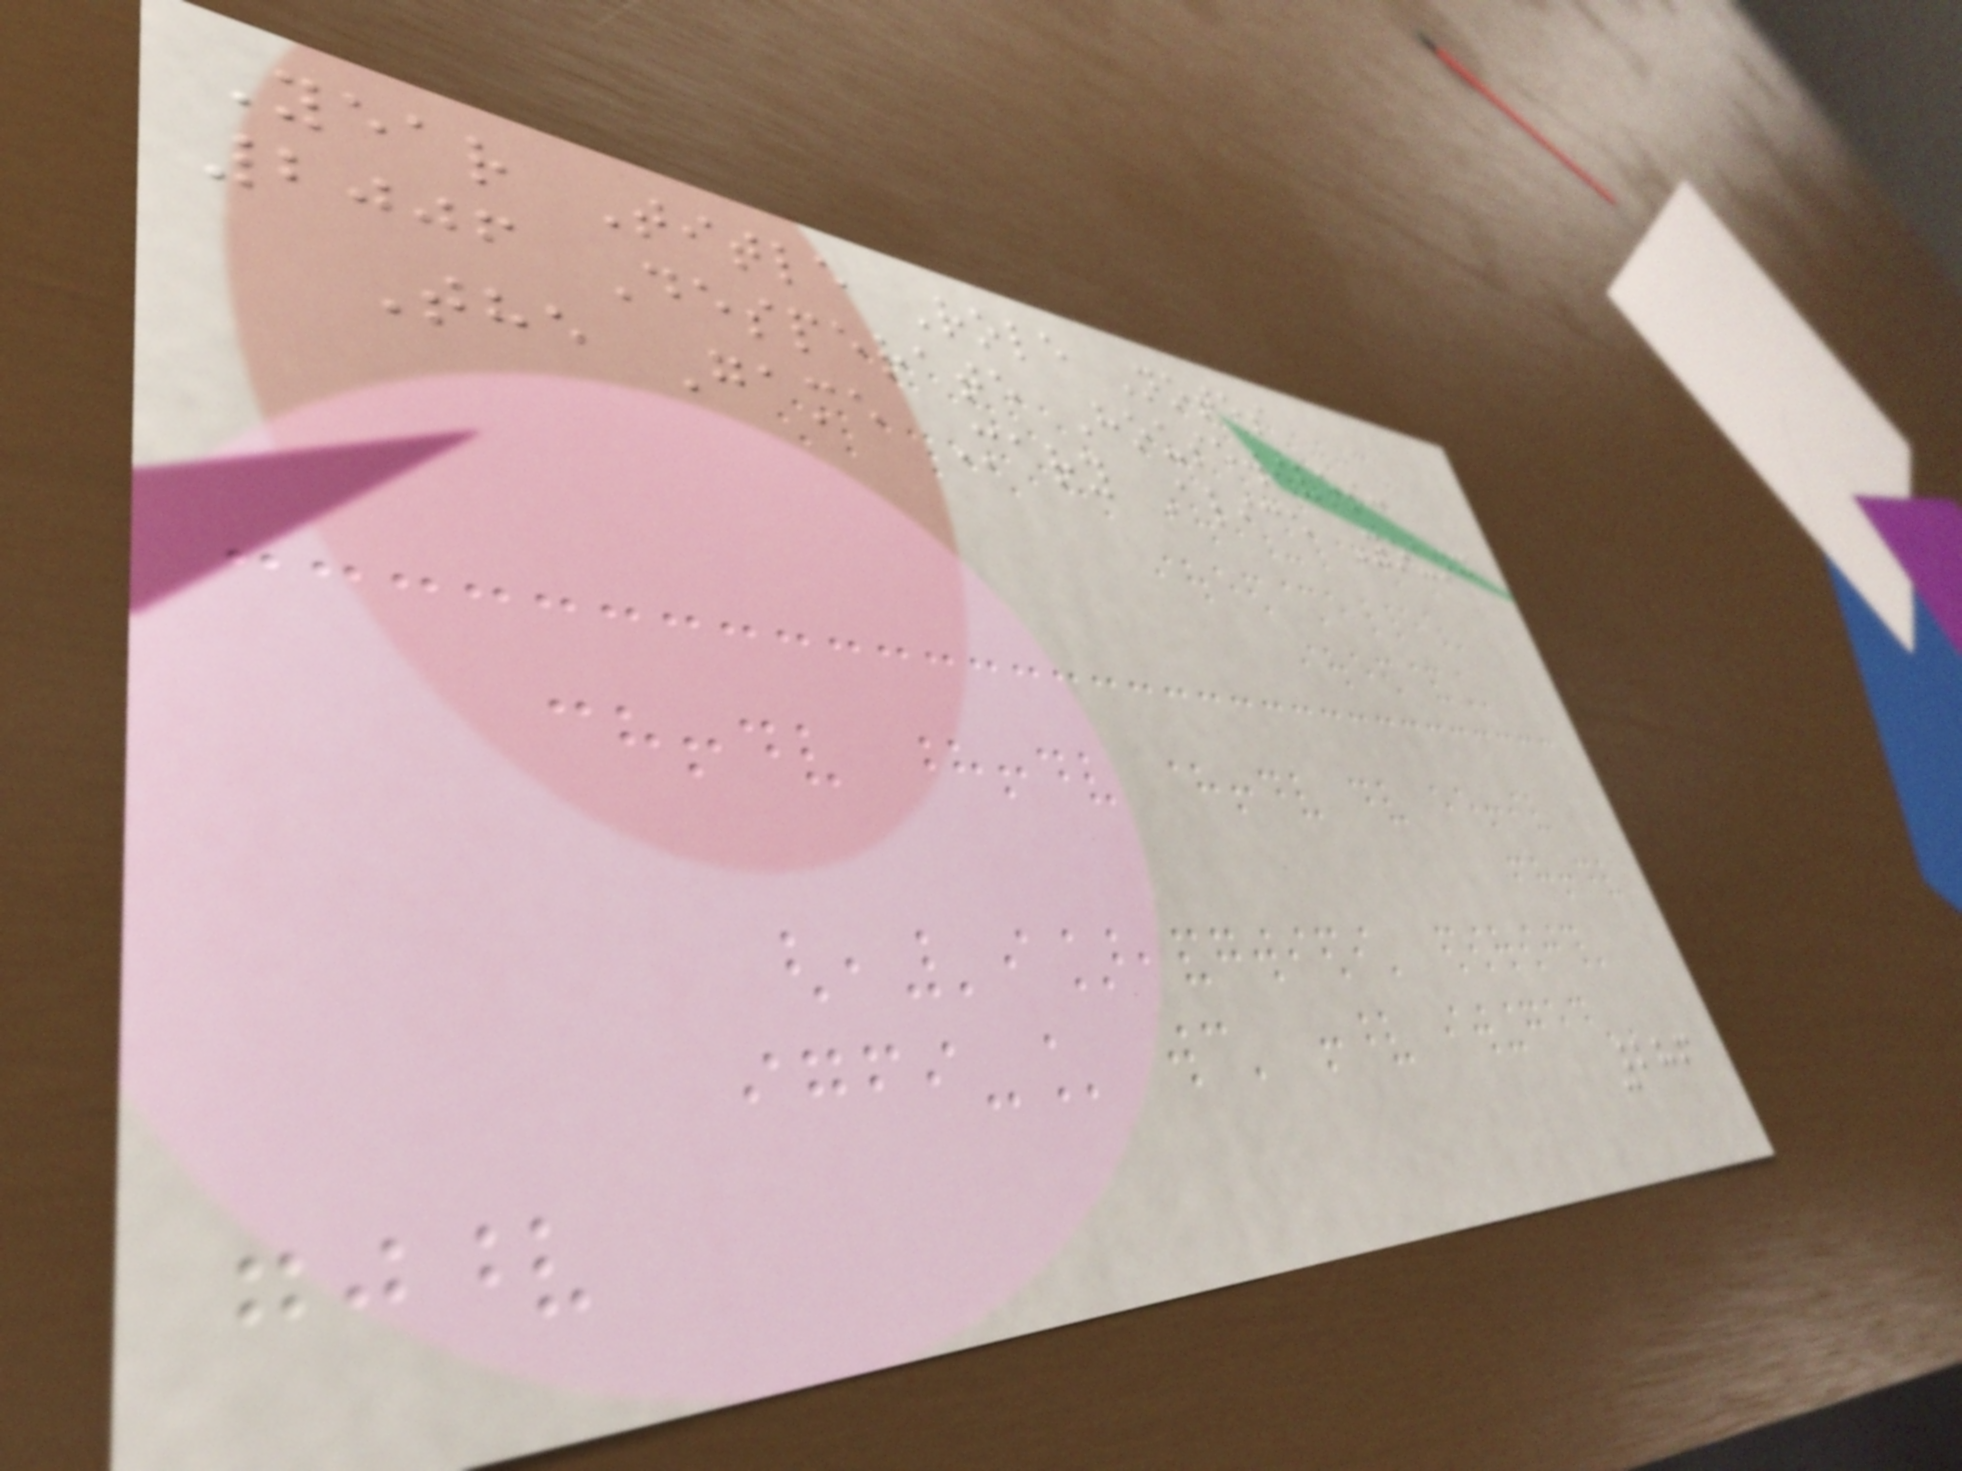Year Title Role Notes
2006 Desperate Housewives:
The Game Mary Alice Young
286
